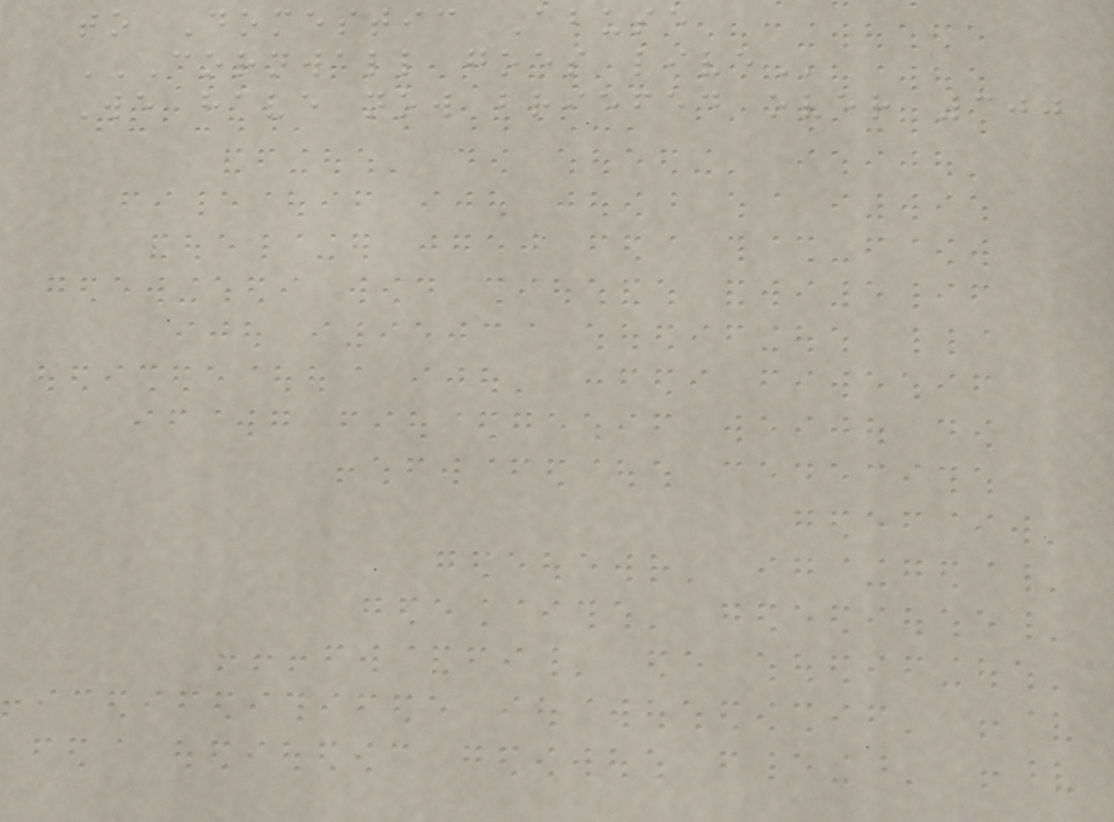to Domestic Abuse
CORNWALL GOES LIVE
We have now briefed over 300
